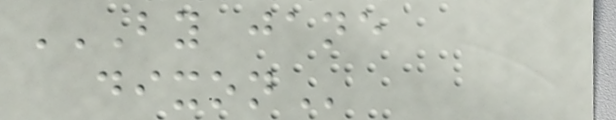BY JANE
DIXON
